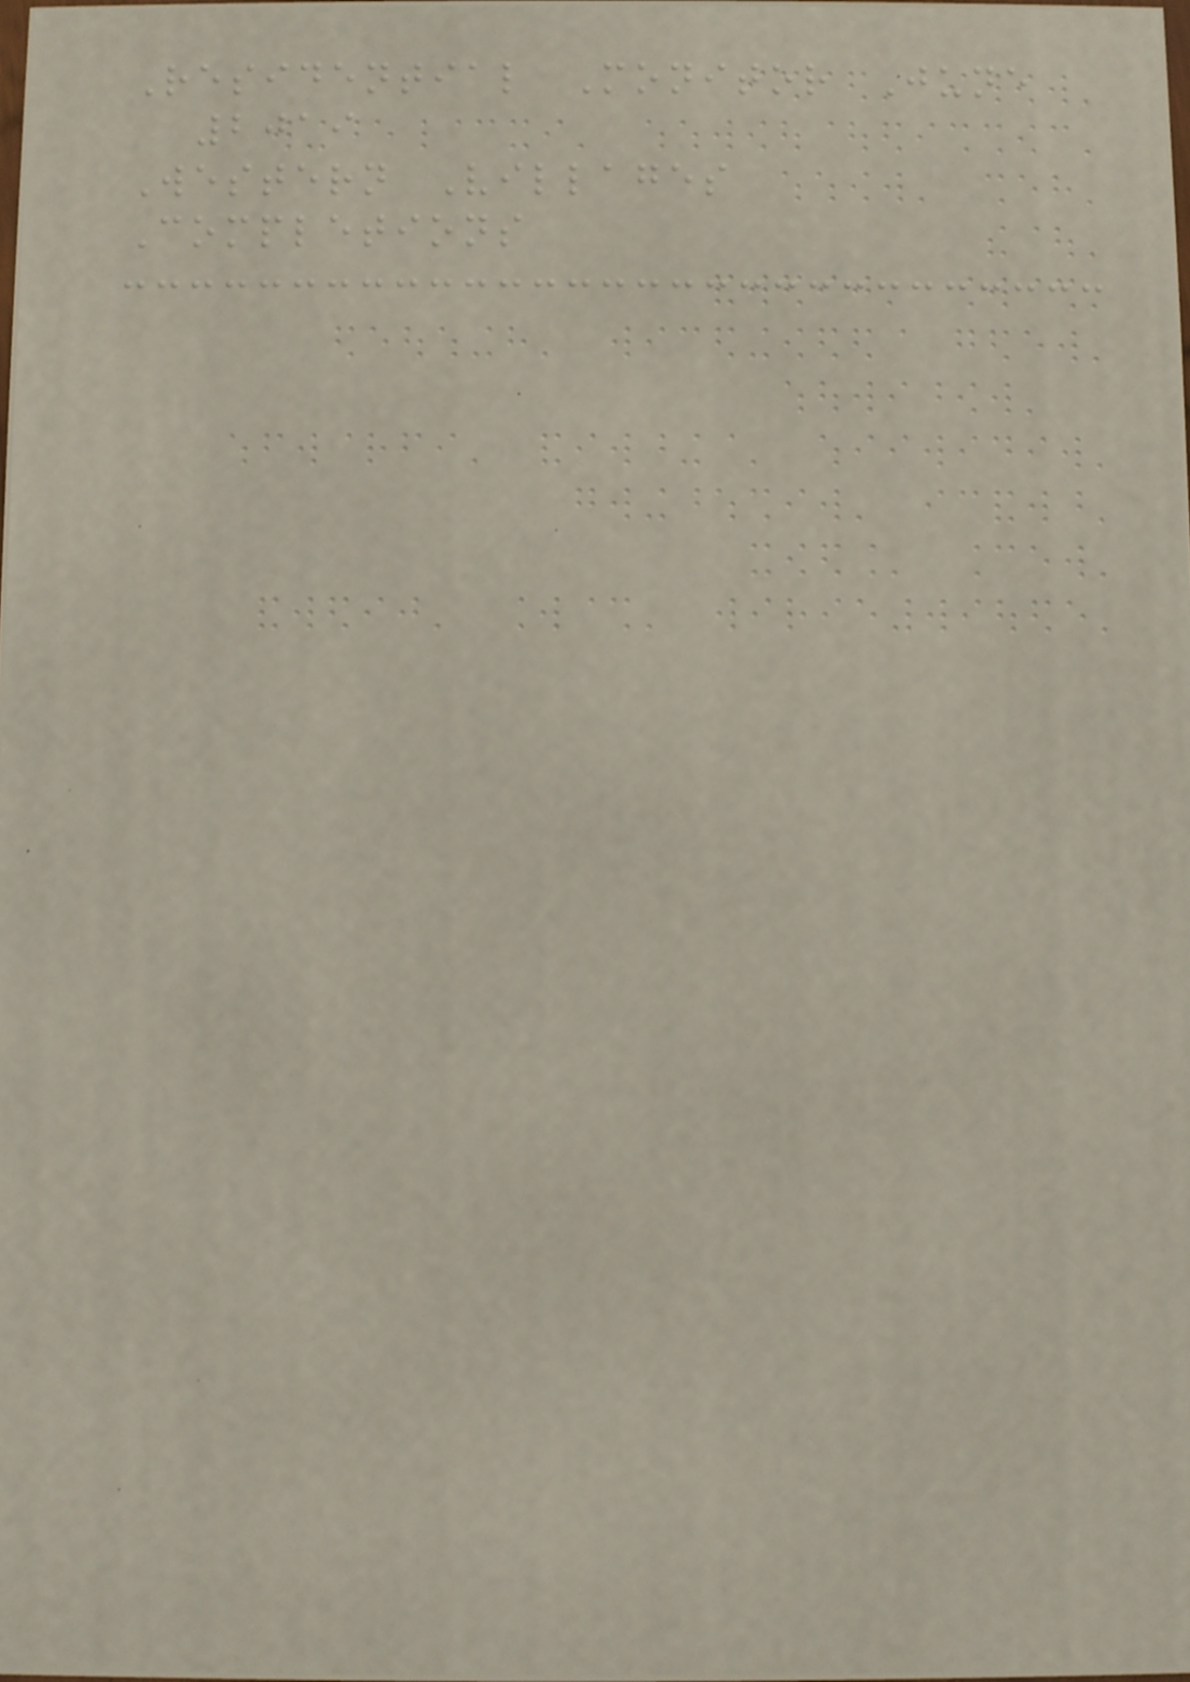Residential Monitor June
2019
Western Villages
Completions
